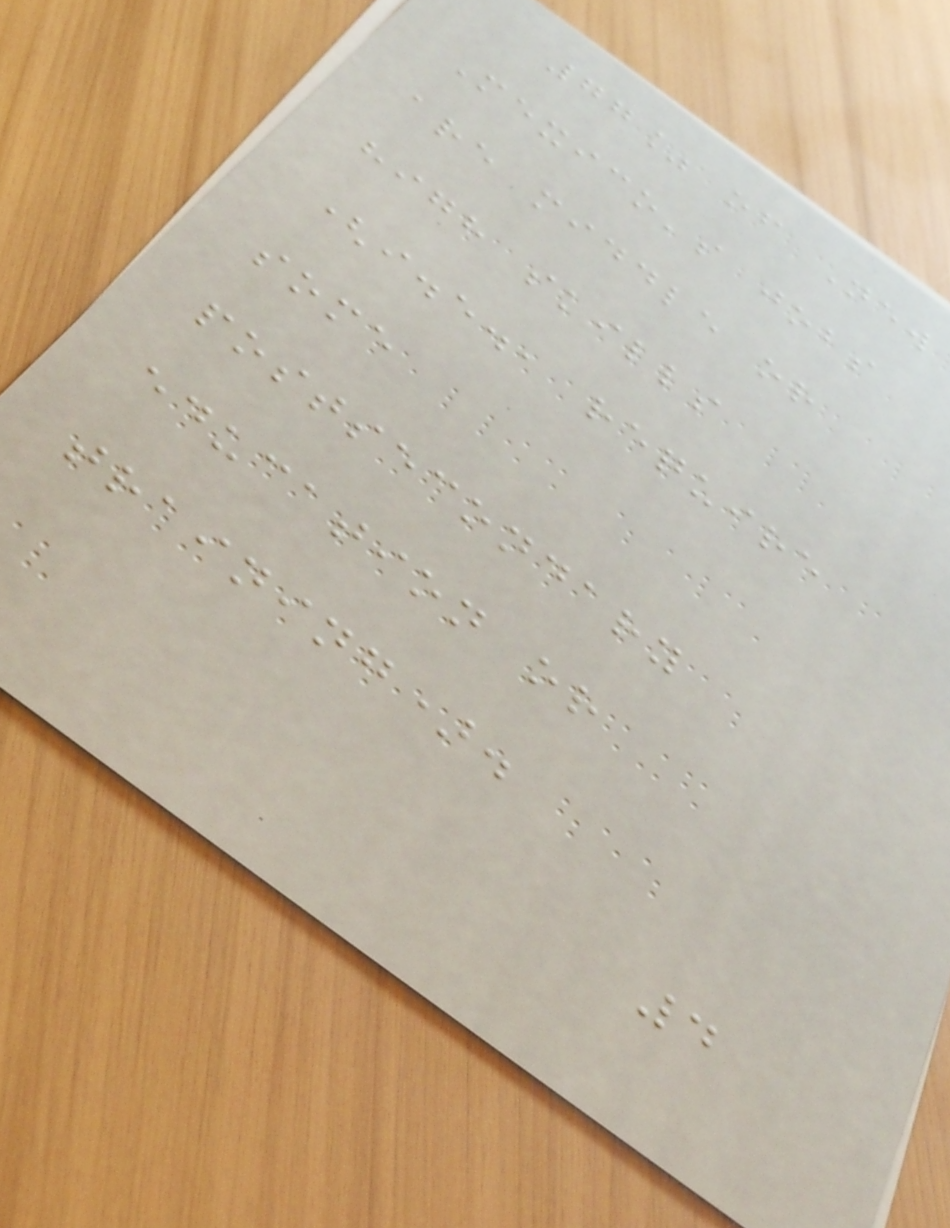77% of New
Mexico's jobs
are middle or
high skills
(i.e., require
some
postsecondary
education or
training).
4
